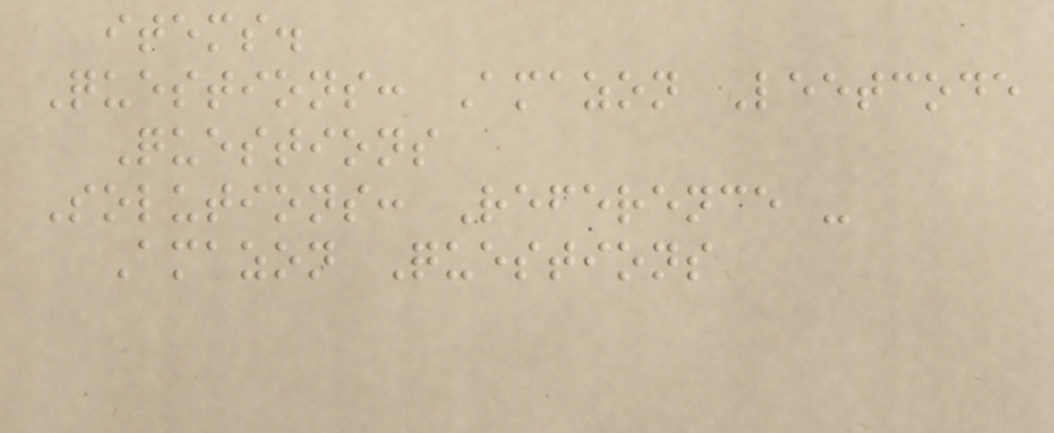items.
Questions: Amazon Leetcode
Questions
Solutions: Reference -
Amazon Questions
